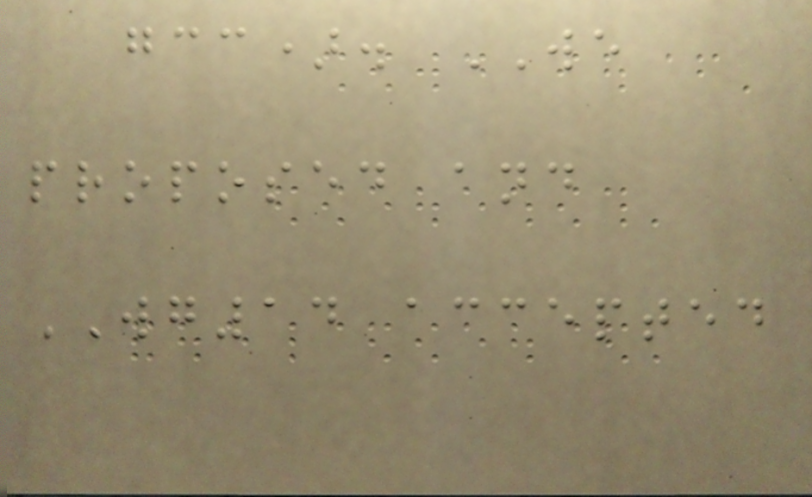gcc). WE
proposed and
WG14 accepted
